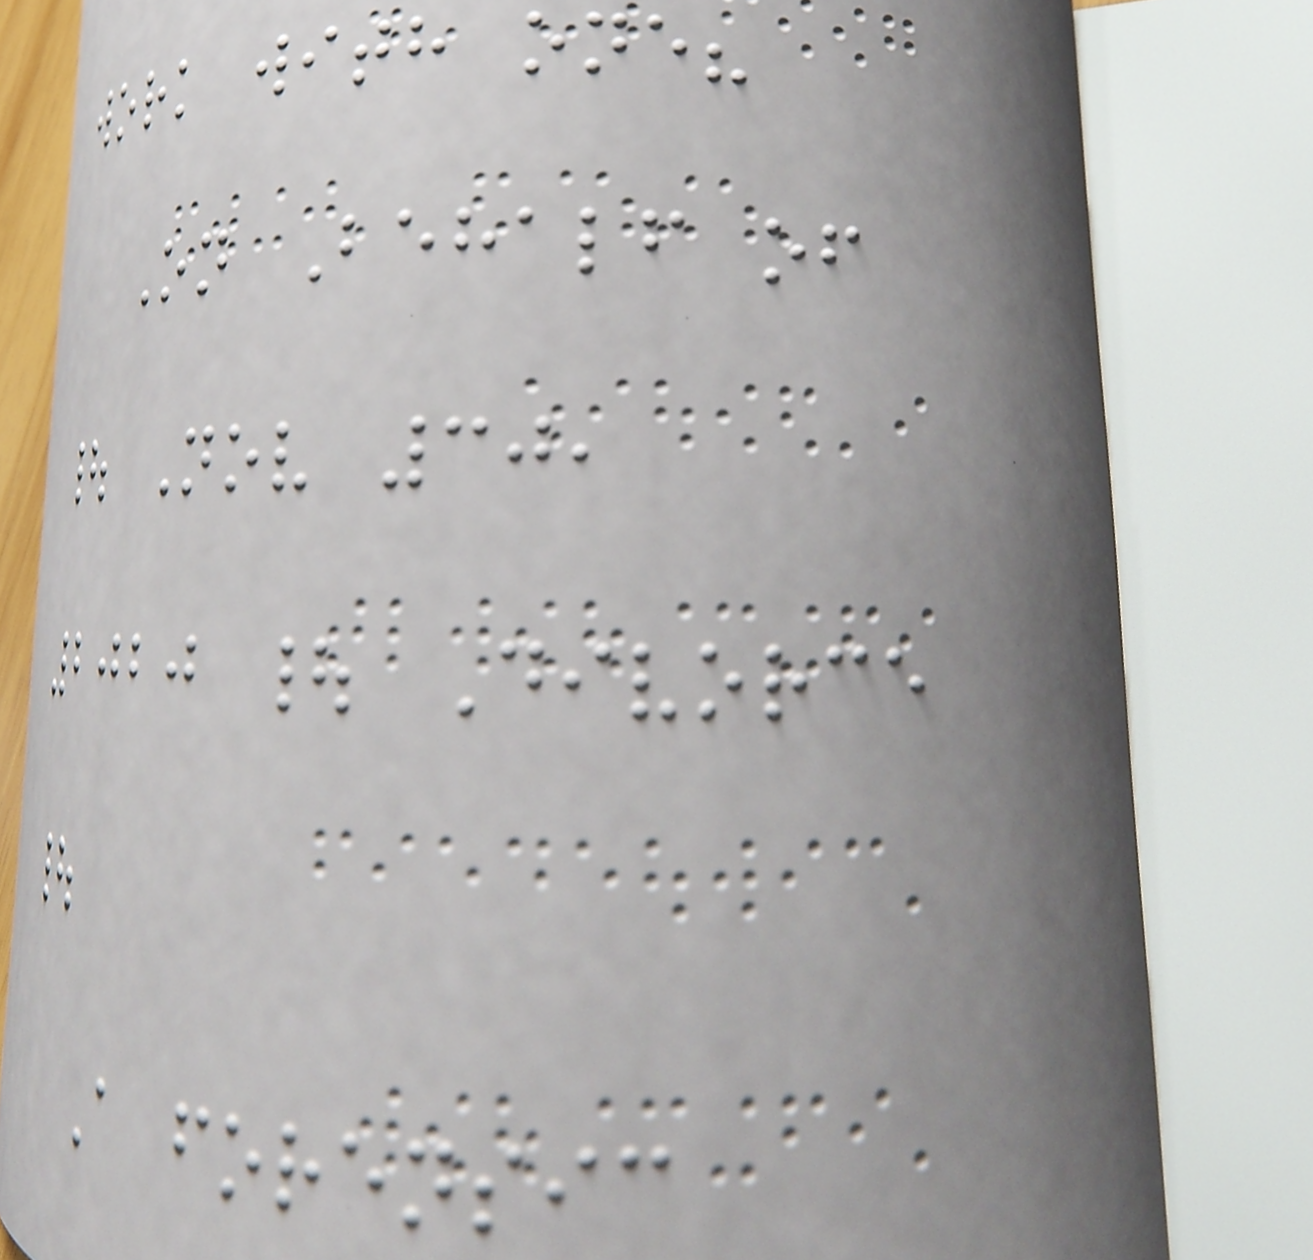work with one?
On Behalf of
| Nov 30,
2020 | Divorce
|
A forensic
